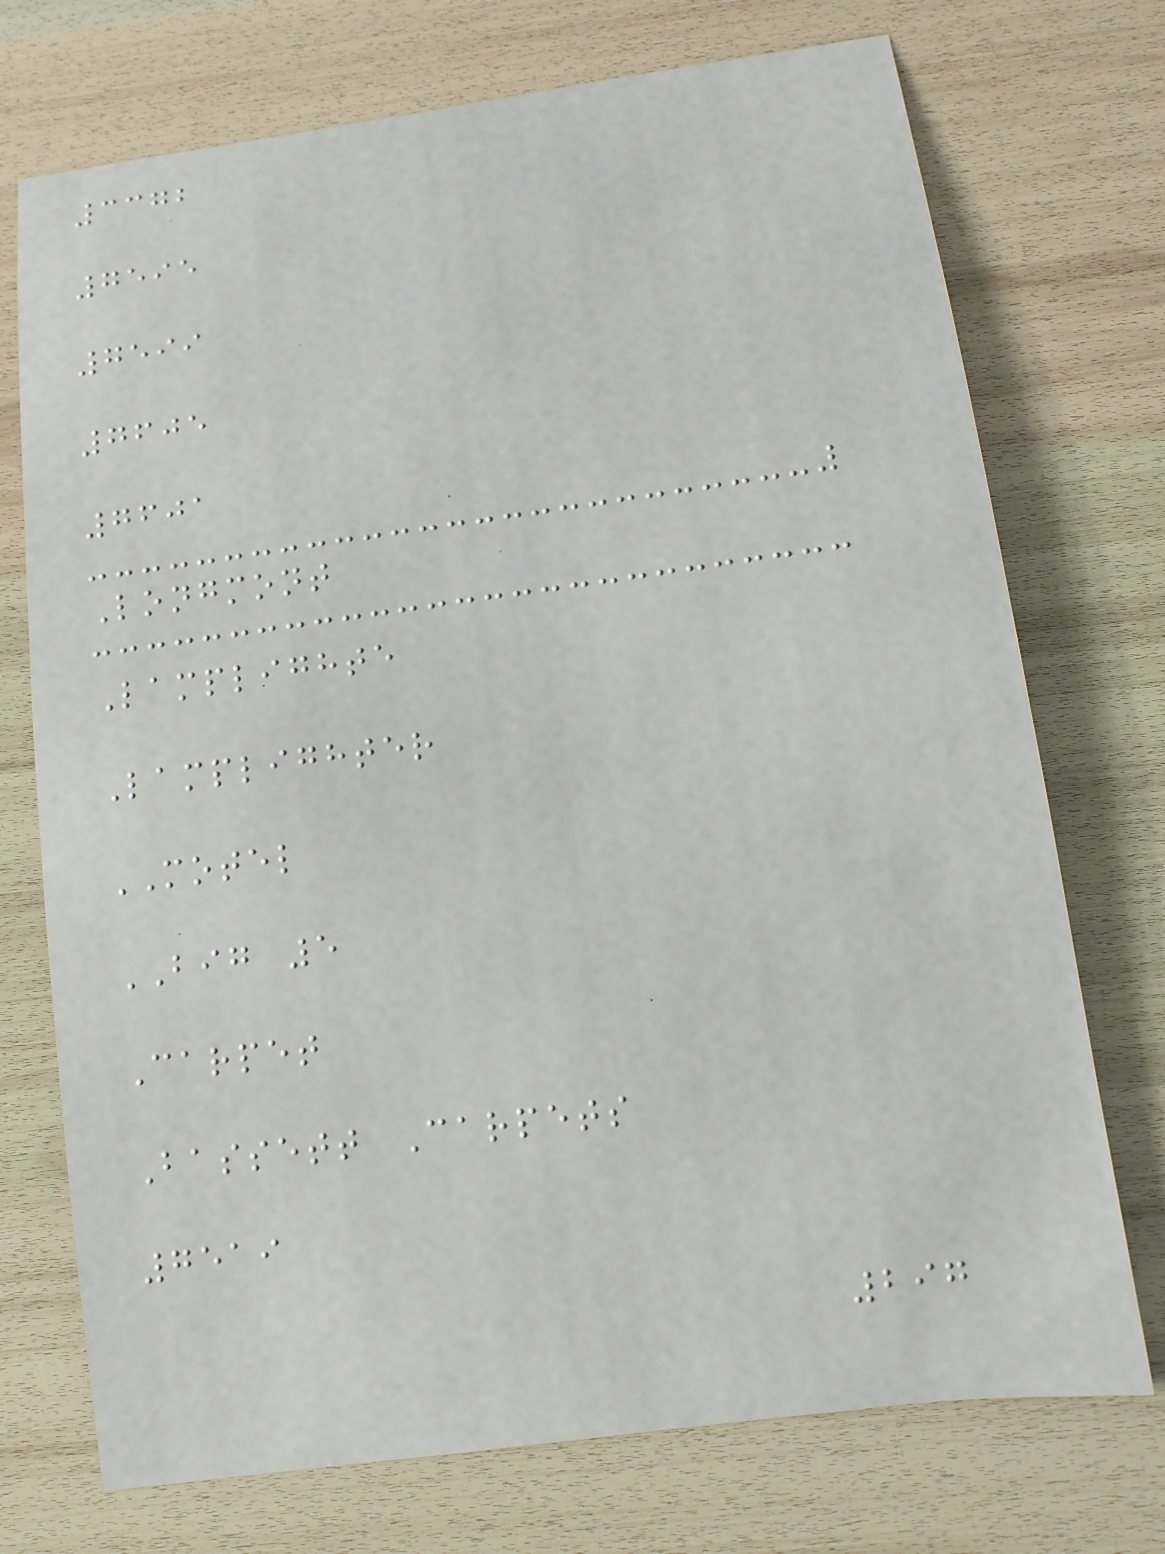3372
7595
7599
7605
7601
Longmont
Lamplighte
Lamplighter
MOTEL
BIG 5
Carpet
Bassett Carpets
7519
297
